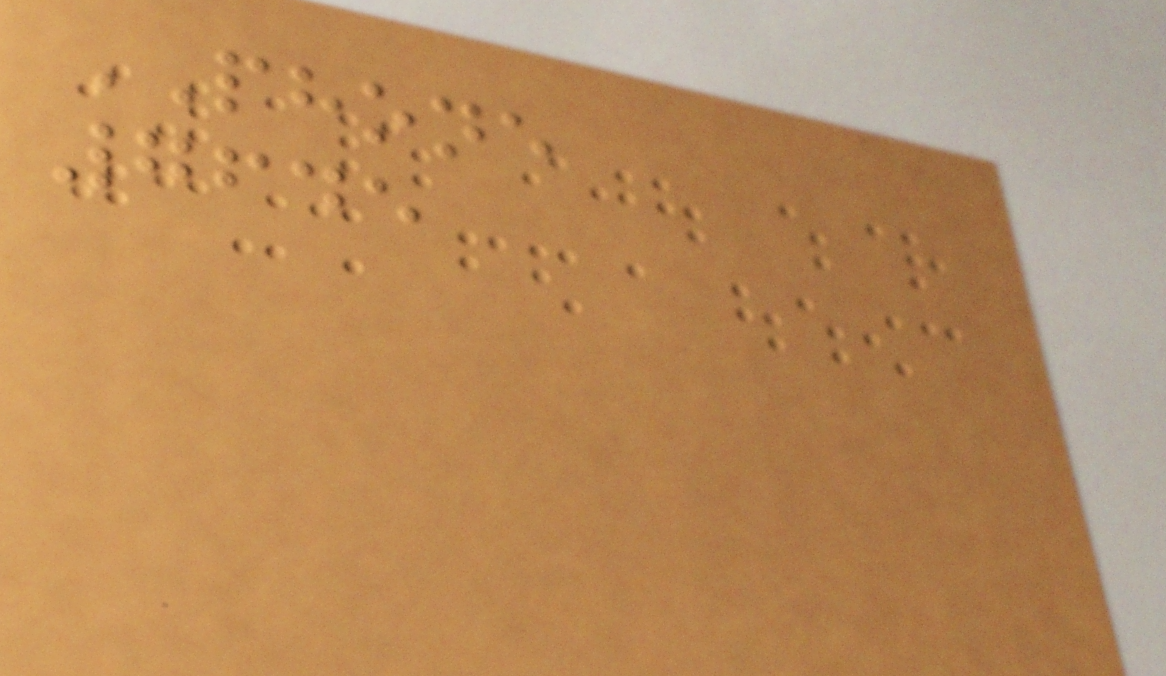PHONE
7645
